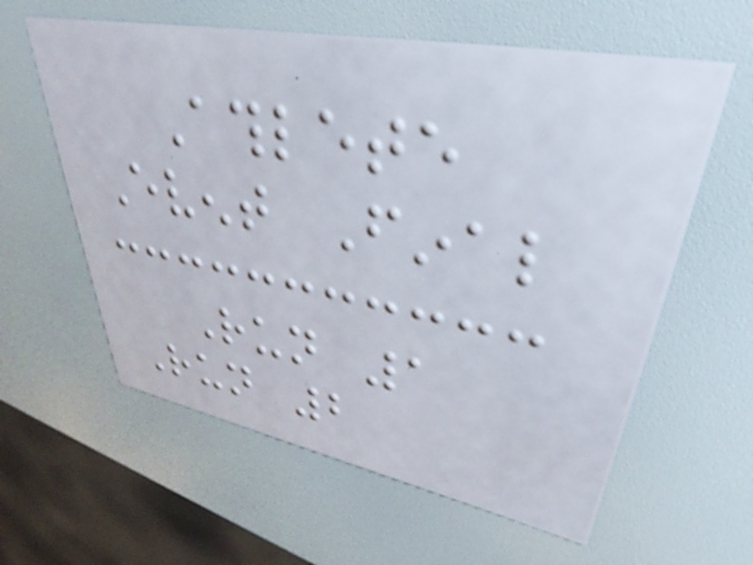Athlete
Event Final
Run 1
Run 2
